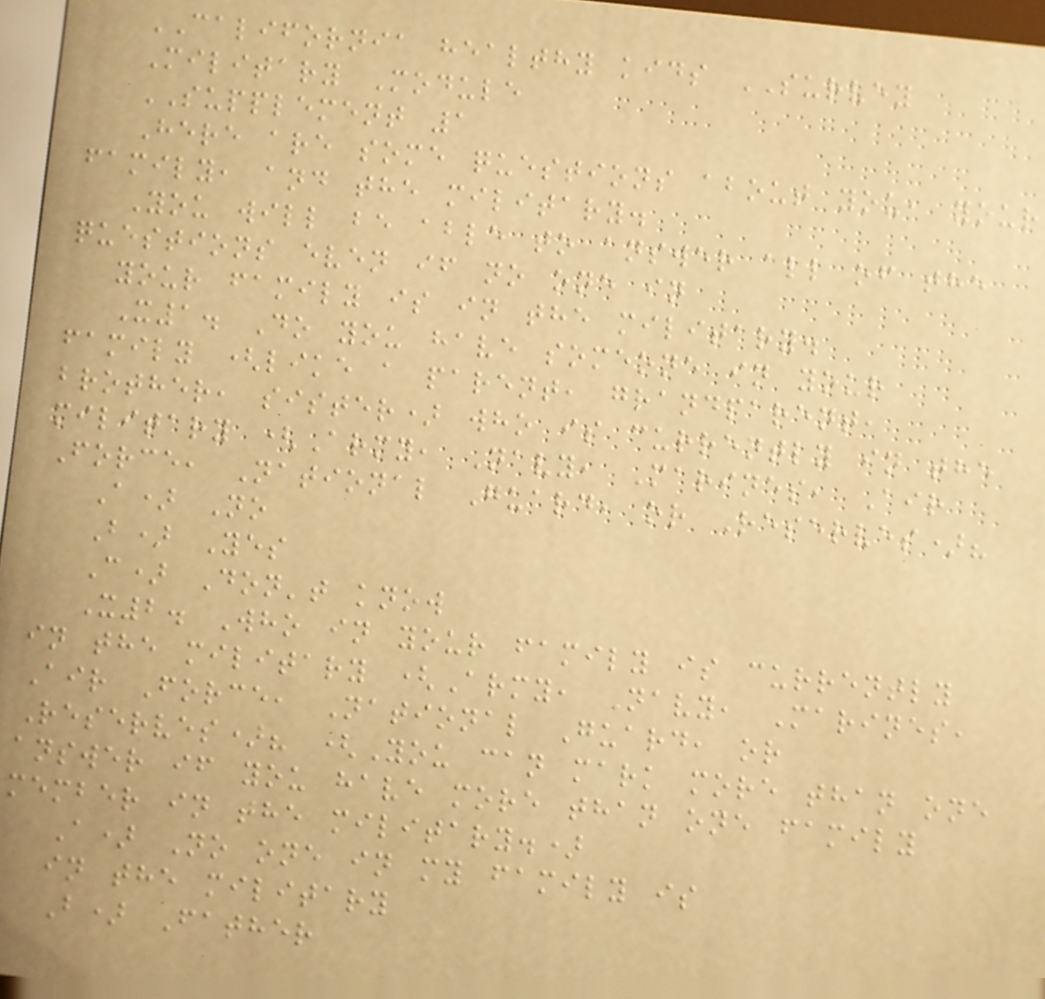CALIFORNIA healthy kids SURVEY
Military Module
SUPPLEMENT 1
Here are some questions about you, your
family, and the military.
You will be able to answer all of the
questions even if no one in
your family is in the military.
X1. Do you have someone in your
family (like a parent, grandparent,
brother, sister) who is currently in the
military (Army, Navy, Marines, Air
Force, National Guard, or Reserves)?
A) No
B) Yes
C) Don't know
X2. Who in your family is currently
in the military (Army, Navy, Marines,
Air Force, National Guard, or
Reserves)? (You can mark more than one
answer if you have more than one family
member in the military.)
A) No one in my family is
in the military
B) Father
